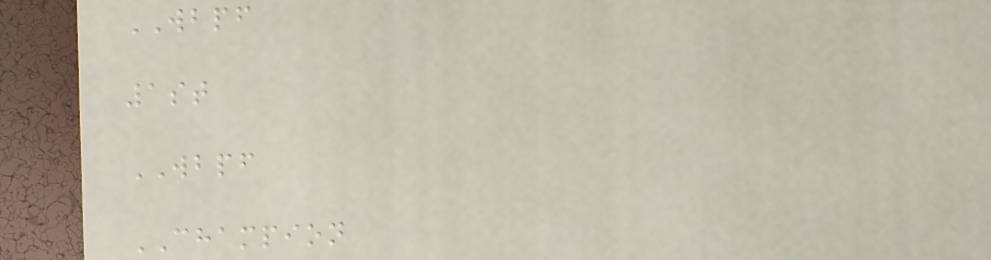WBPF
1st
WBPF
CHAMPION
